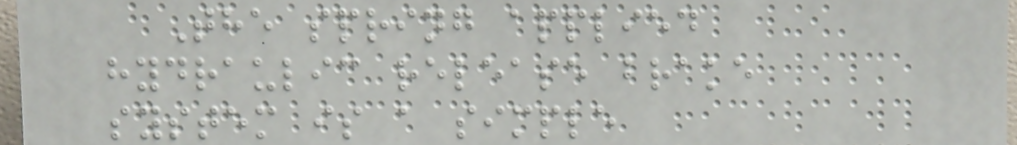The spring applied
hydraulic release brake
system is a simple
